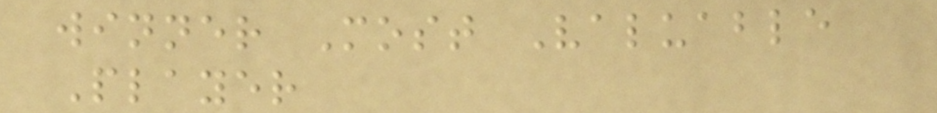winner Most Valuable
Player
